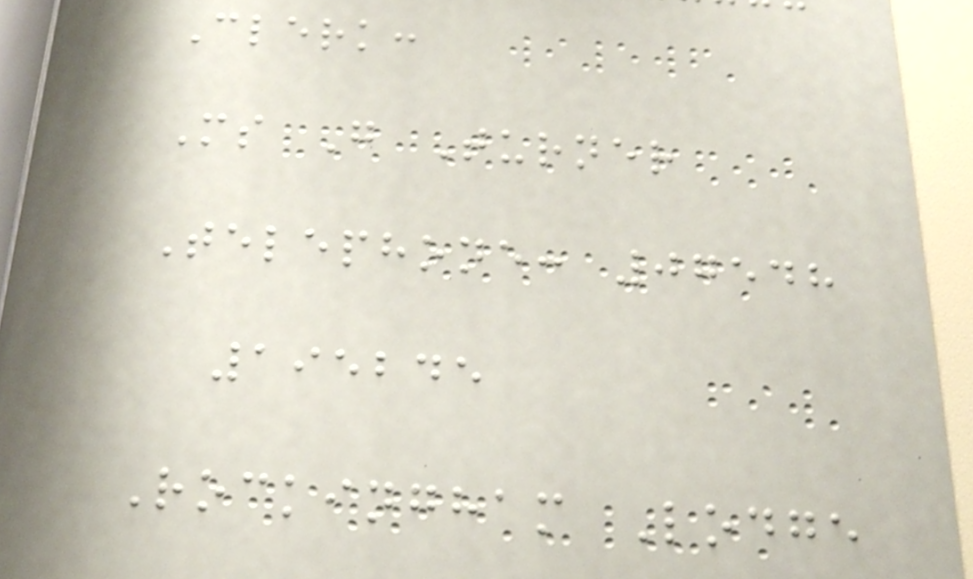Clerk:
Ms G Turner
Telephone: 07548
195245
Rockingham Lodge
